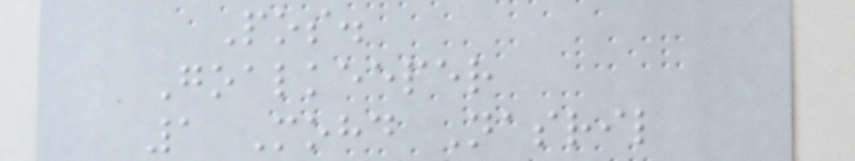Pos.
Goalkeeper
1 Mohd Nasril
